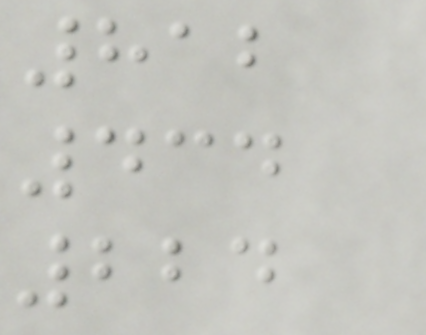812
434
224
